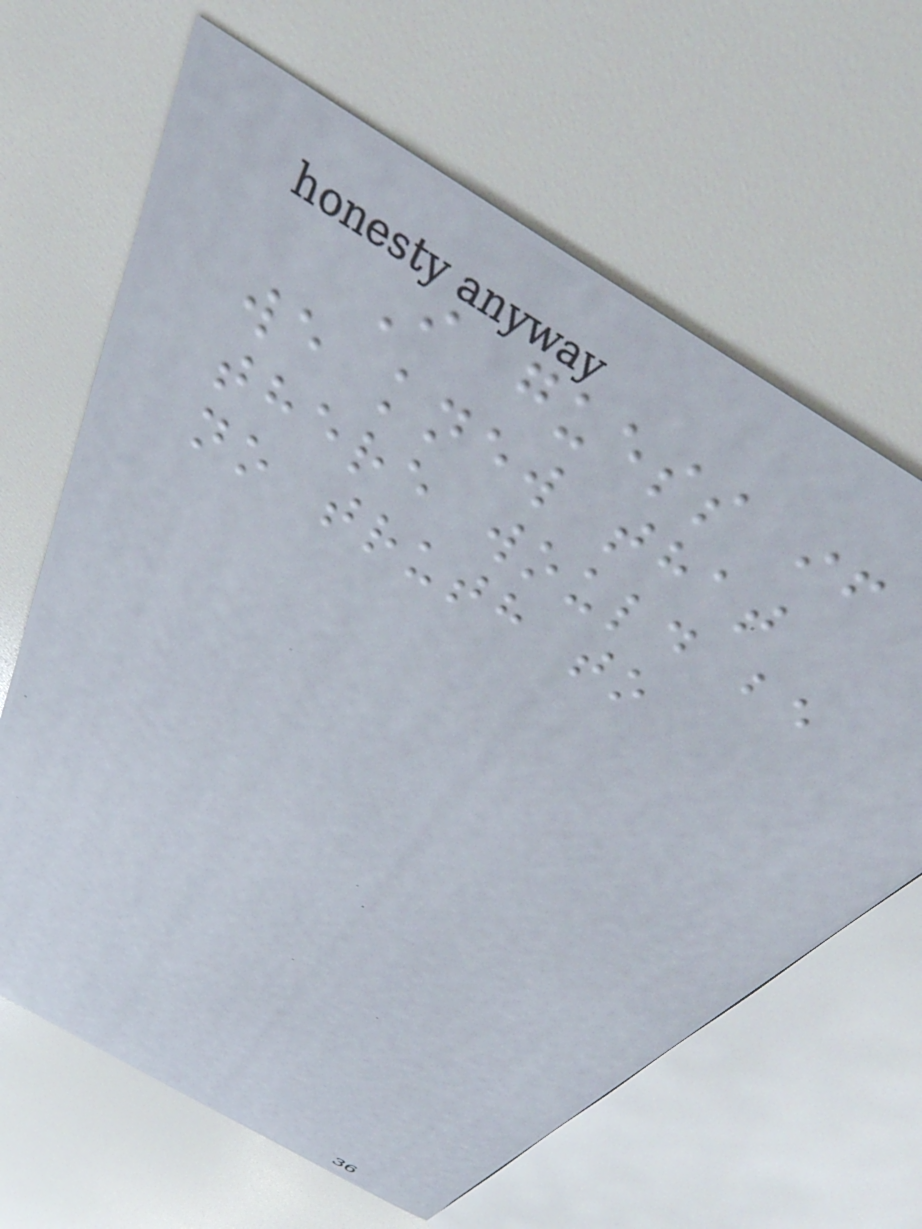I guess if
we knew that
there would be
no truth to
